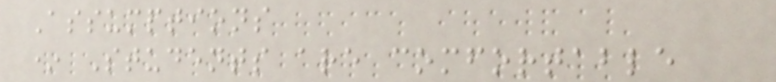Assumptions
* Students are comfortable
